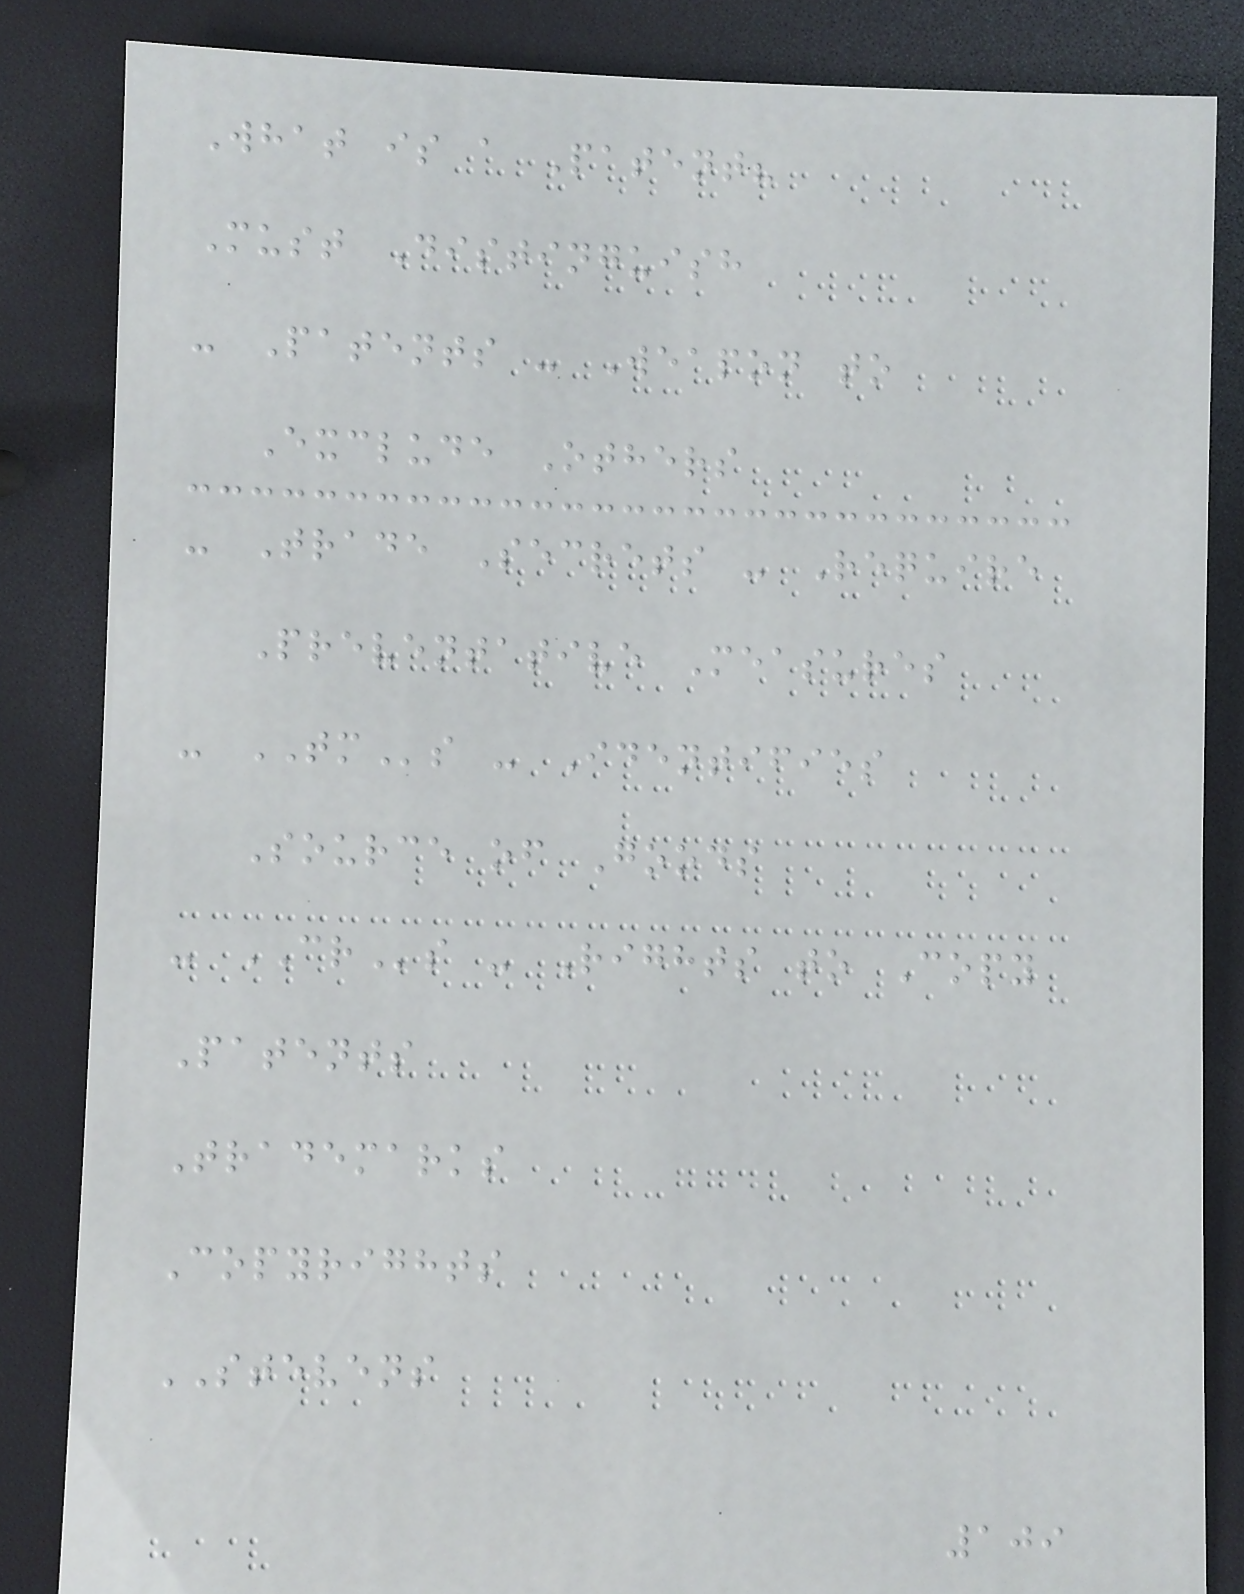What is a Patent?
Must Distinguish
- Patents - Weapon to
Exclude Others
- Trade Secrets - Require
Preventative Measures
- TMs - Identifies
Source of Goods
- CRs - Rights to Copy
Patents
Trademarks
Copyrights
STEVENS
109
